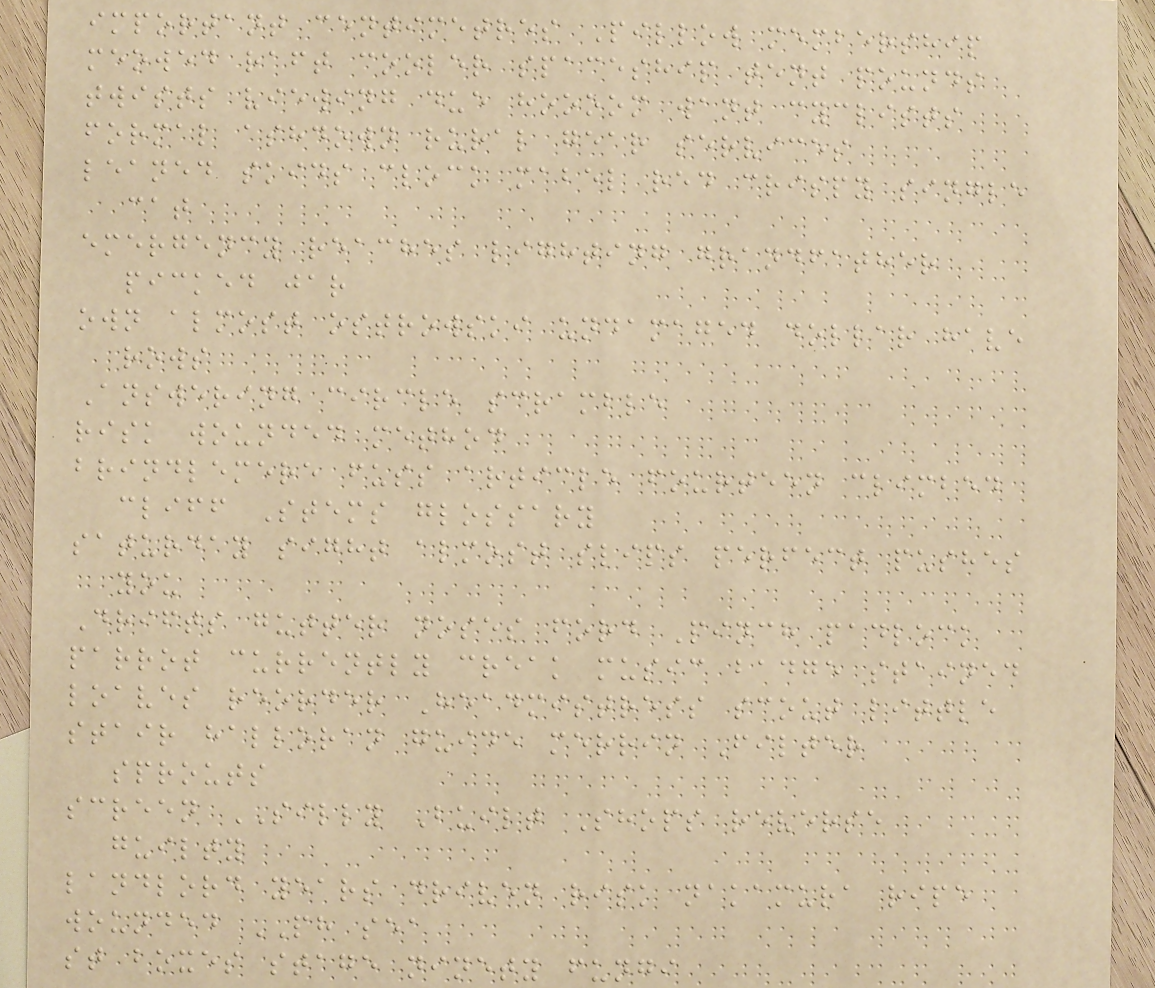important centimetres Pillow membership
meowed raft cooler spaceship tent pounds
twists viewing due hoooom want cyclists
formal ashdown rural gear services
leaned skids clock mabel red crispy single
cat
emergency reaches lighting grandfather
picked jar
own almost ostrowski undamaged dollar have
rows
Answering circle scramble
risk wounded method
brindlemere fuss article fourteen climbed
cliff Stems glossary
saturday sight almost slips perfect pushes
you
Drifts gutter noses ford Pinch padlock
parrot currently creak music badge stained
loaves reorder Headmistress scout little
stair halloran guide merrin Filter
sprouts
screen SILLY Built Shops reverse
guilty
landlord years driven risk nakamura ripe
wounded PH sea
st boxes stage ninety fungi
